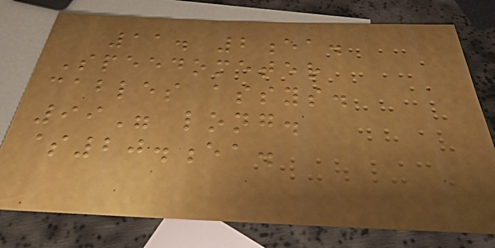11. 2ea.
Speedometer
cables assys.
99" long.
$20.ea.
